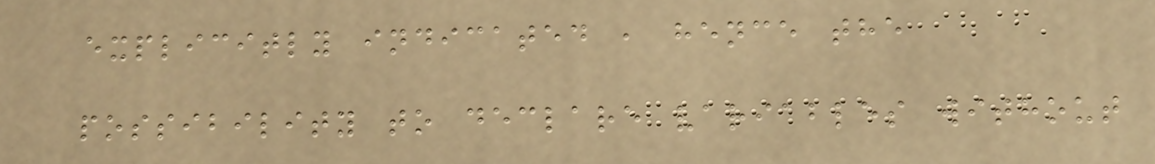explicitly indicated , hence the
possibility to declare variables without
